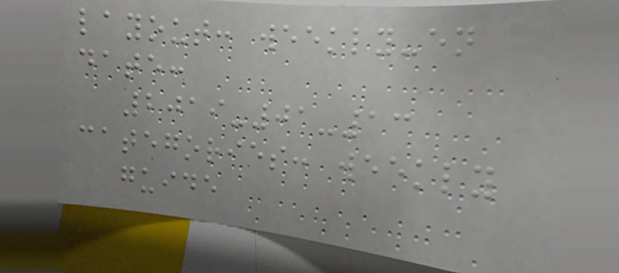layout: weekly-en
date:
2019-01-13
categories: weekly
guide
